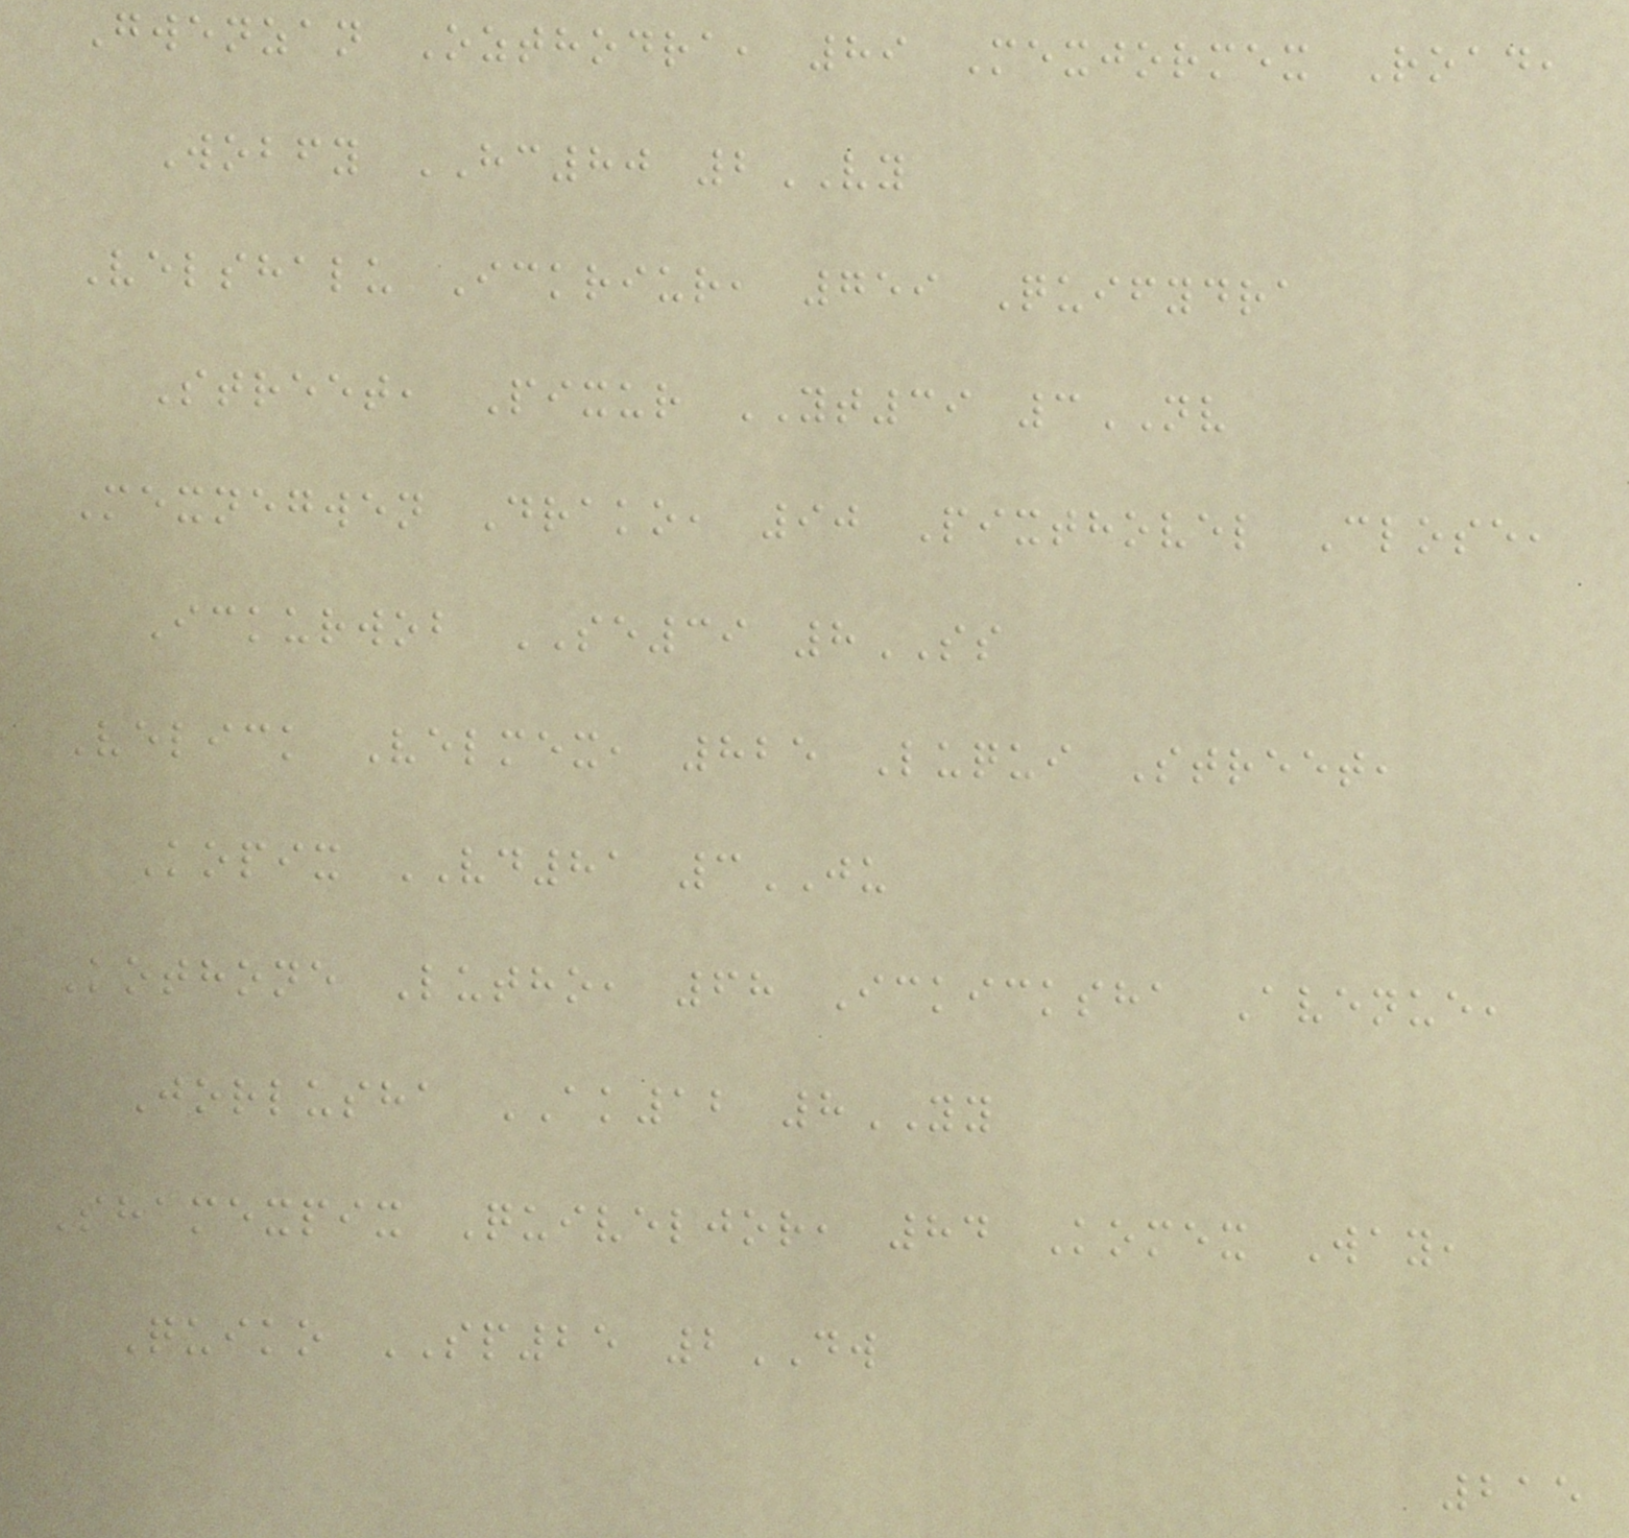Gwenzan Ozthodra, 89 Mexjormex Road,
Wobfy HC80 2VY
Velshalu Ickriur, 759 Quifydra
Street, Pixur YT39 3NV
Mexnegwen Drako, 90 Pixthovel Close,
Ickurwob SE39 8SS
Velick Velmex, 825 Luqui Street,
Kopix VD81 3JU
Kothone Lutho, 68 Ickicksha Avenue,
Jorlusha AK12 8YY
Shamexpix Quiveljor, 84 Komex Way,
Quiko SP25 2DW
215
